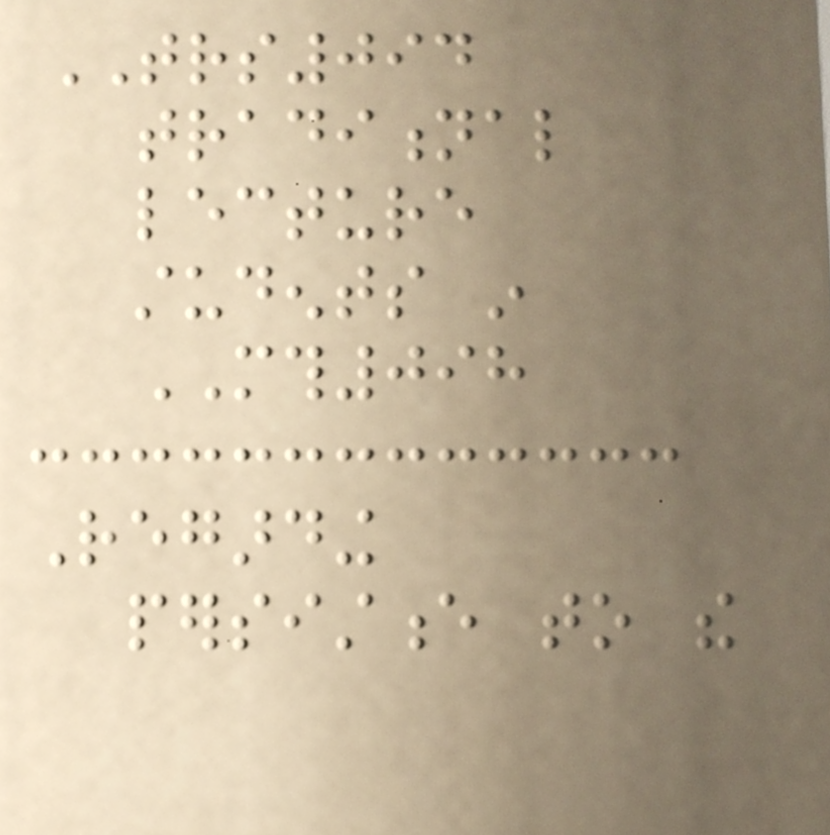TRS094
traditional
lecture
students in
MTH098
Regarding
persistence to the
